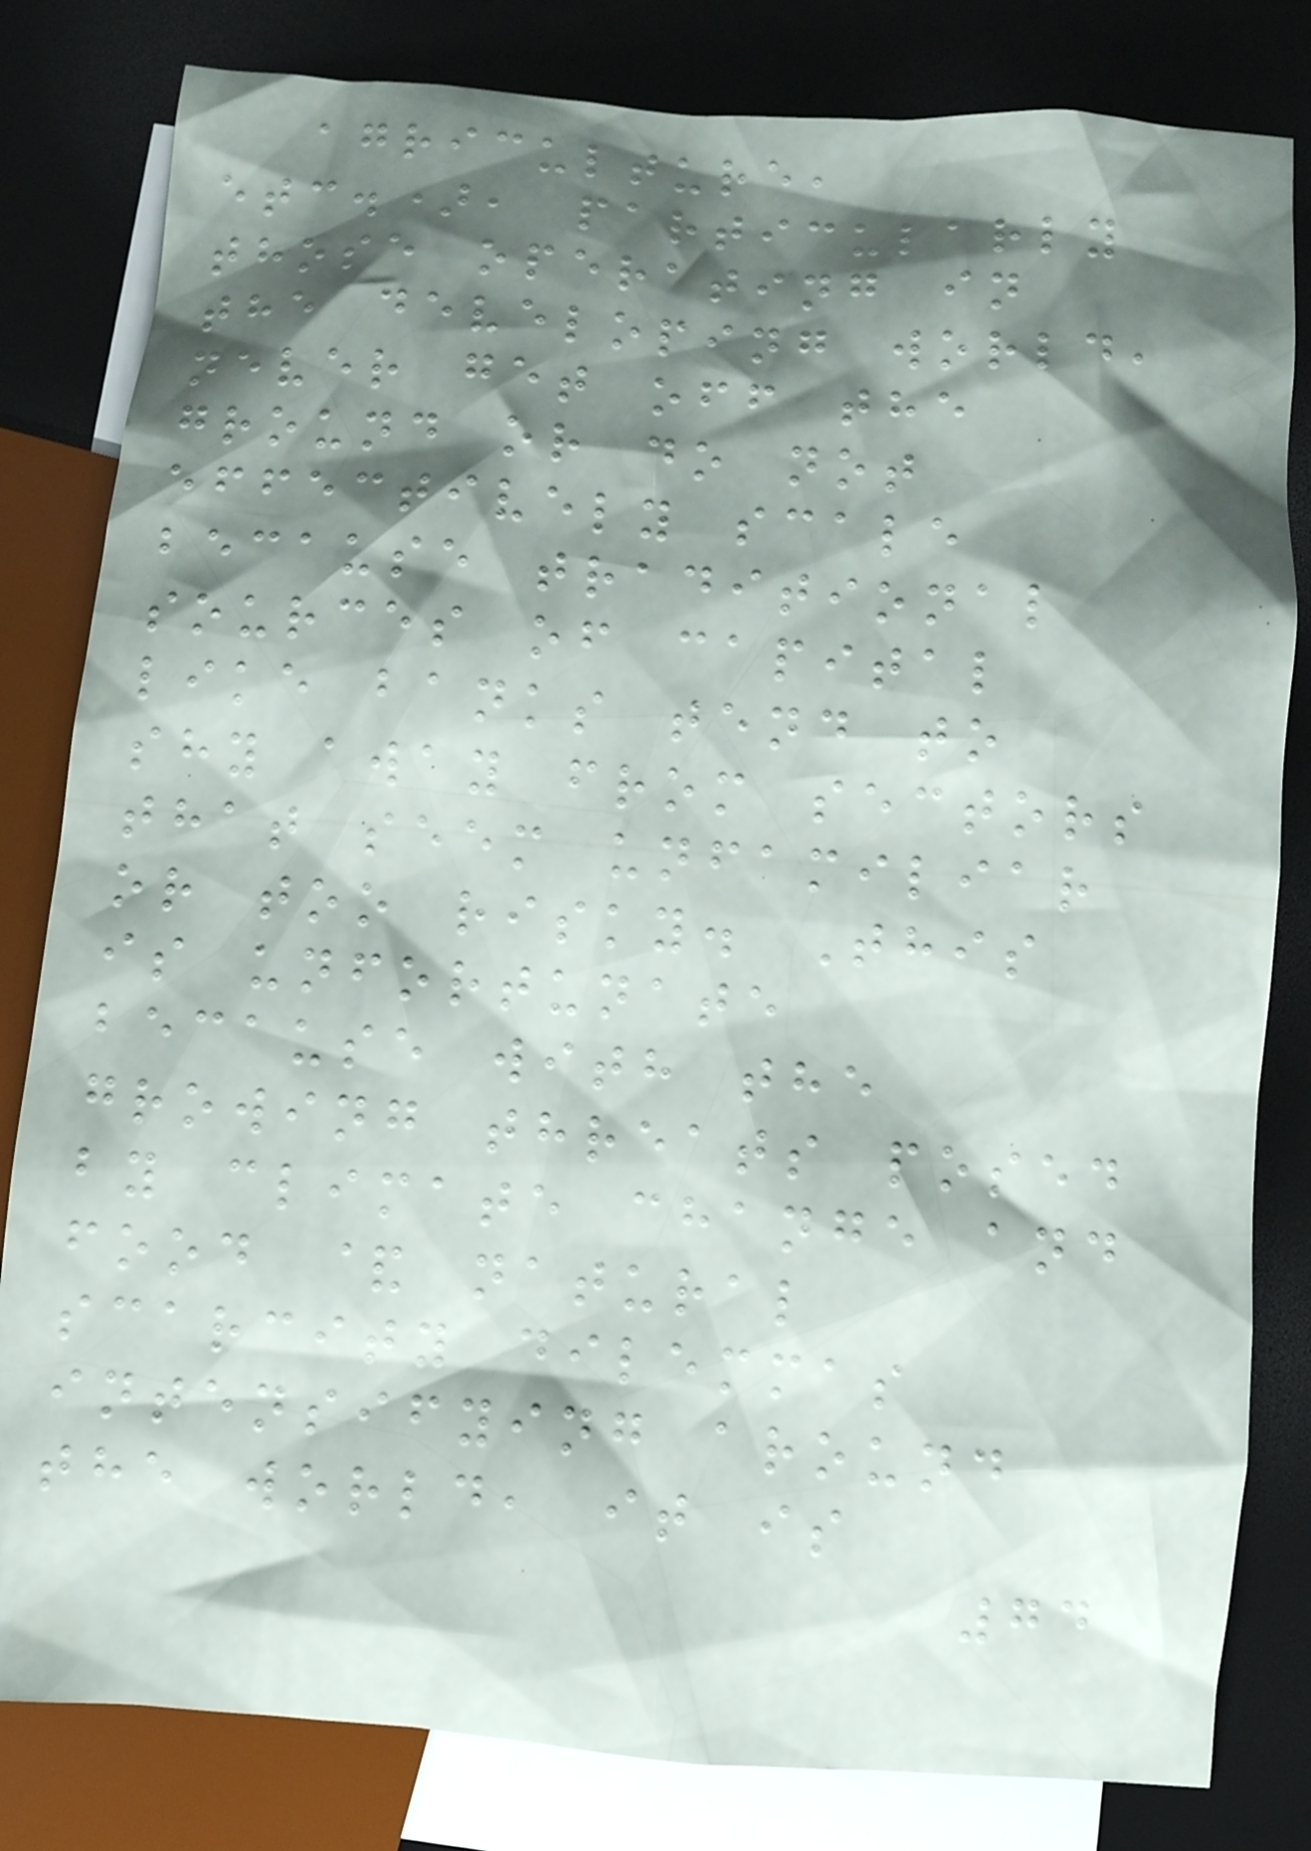agriculture,
etc.), particularly
those operating in
the developing world,
never get off the
ground or do not
effectively scale
because traditional
sources of capital
like banks tend to
shy away from sectors
that seem unfamiliar
or too risky. This
is unfortunate
because with the
growing threats posed
by climate change and
food & natural
scarcity dilemmas
intensifying around
the world, it is
74
